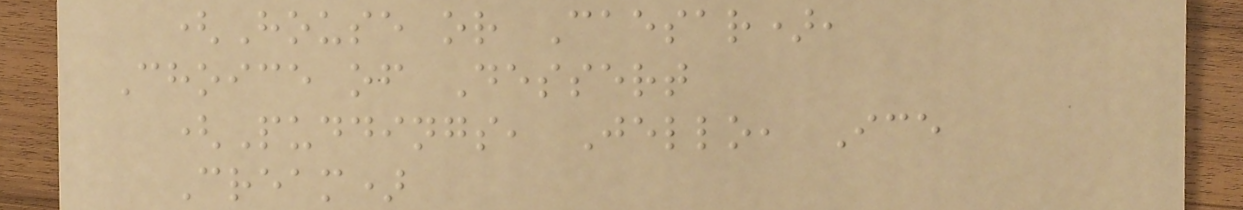(House or Caesar),
Choice of Dessert
(Puddings, Jello, Ice
Cream)
